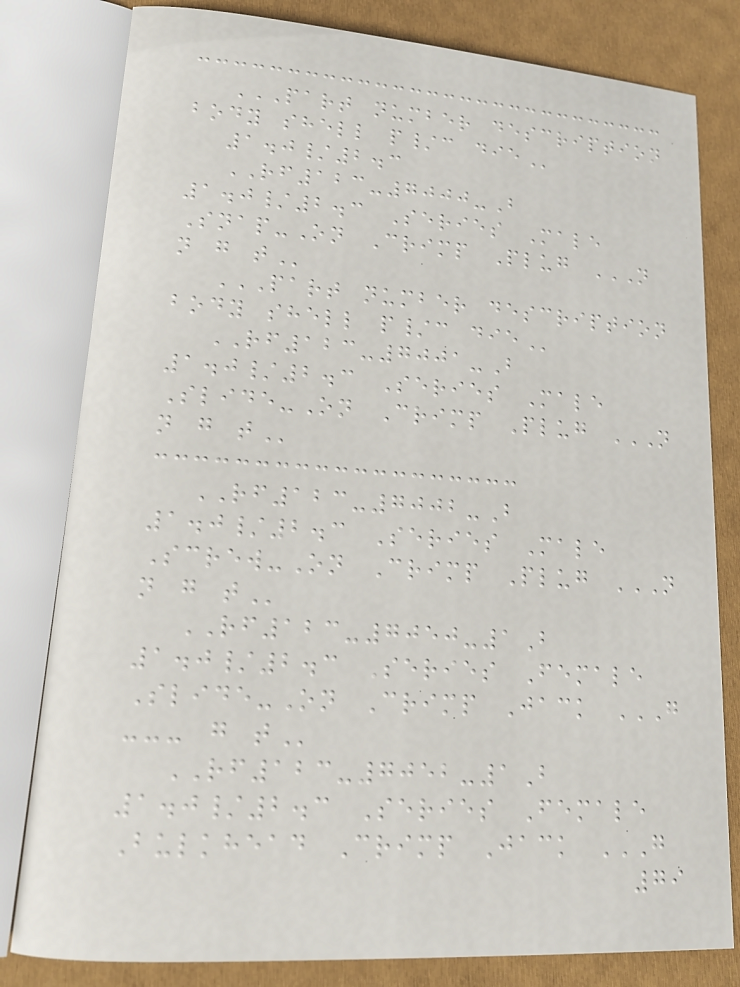PART NUMBER DESCRIPTION
BODY SHELL P/C DIE
1.0/2.3
RF123-7000-B
1.0/2.3 Series Male
Snap-On Crimp Plug N
N G T
PART NUMBER DESCRIPTION
BODY SHELL P/C DIE
RF123-7001-B
1.0/2.3 Series Male
Slide-On Crimp Plug N
N G T
RF123-7002-B
1.0/2.3 Series Male
Screw-On Crimp Plug N
N G T
RF123-7050-1B
1.0/2.3 Series Female
Slide-On Crimp Jack G
--- G T
RF123-7052-1B
1.0/2.3 Series Female
Bulkhead Crimp Jack G
79
